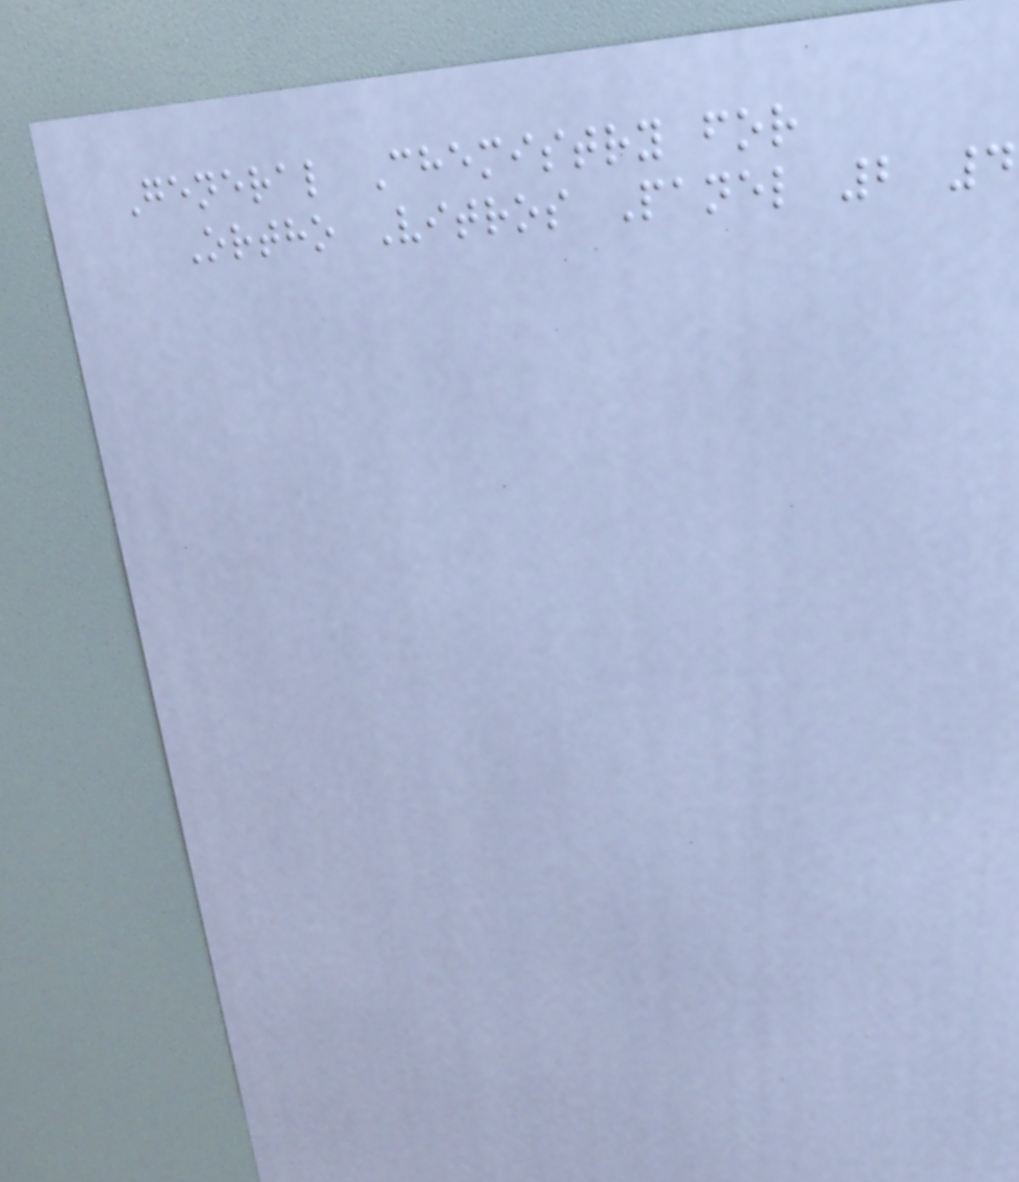General Chemistry for
Ortho Vitros Panel 2 4
